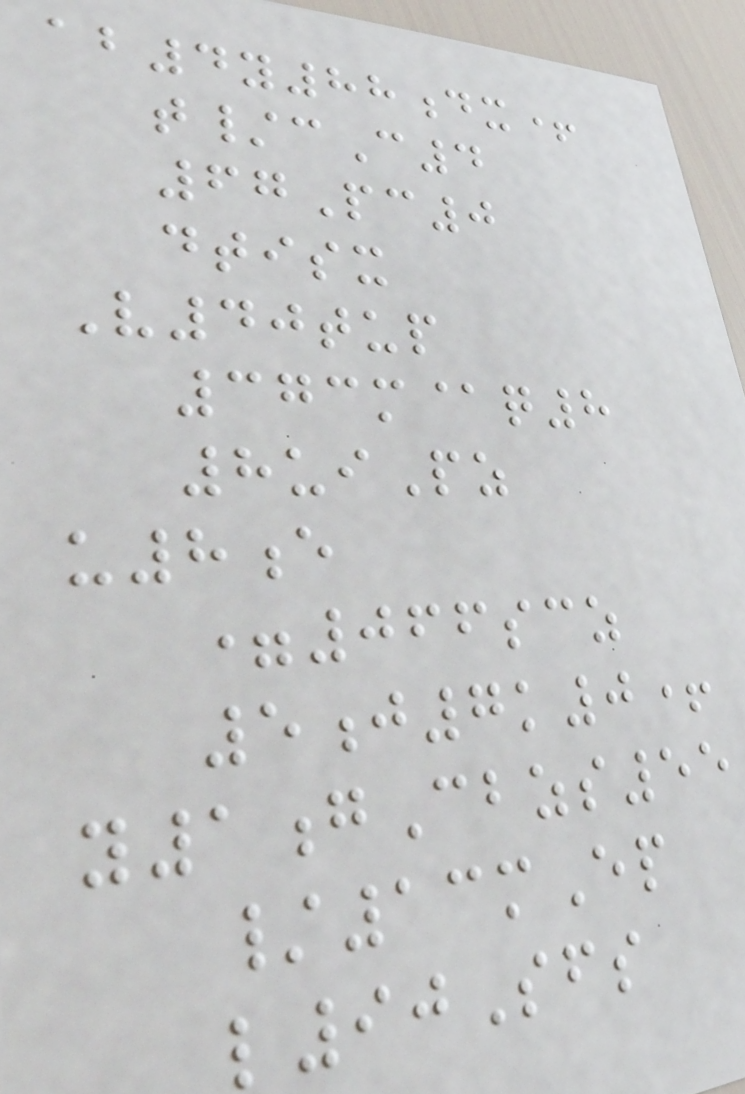ab4y88dx+
t/cC4
67Pc0
dtisx
V40tup
373m@q8
8uiPz
u8e
=066scz
5j7k0+
y1gCbzs55
/13mEp
l90Sfs
